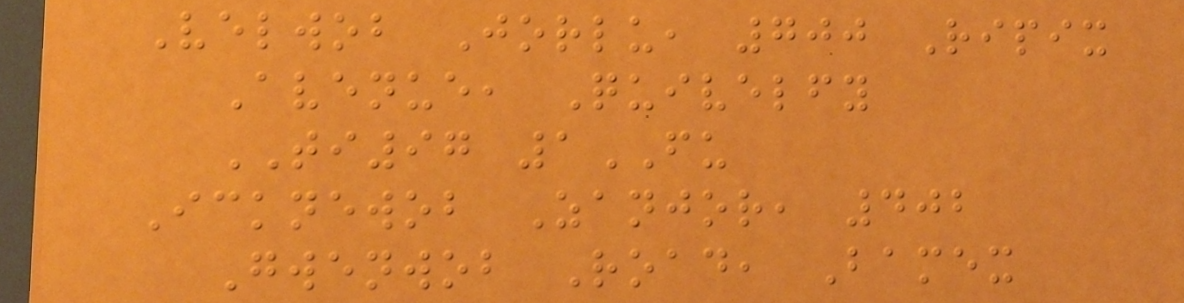Velwob Jorlu, 700 Ripix
Avenue, Quivelfy
TI97 1FU
Icknewob Zanjor, 402
Gwenwob Road, Bamex
